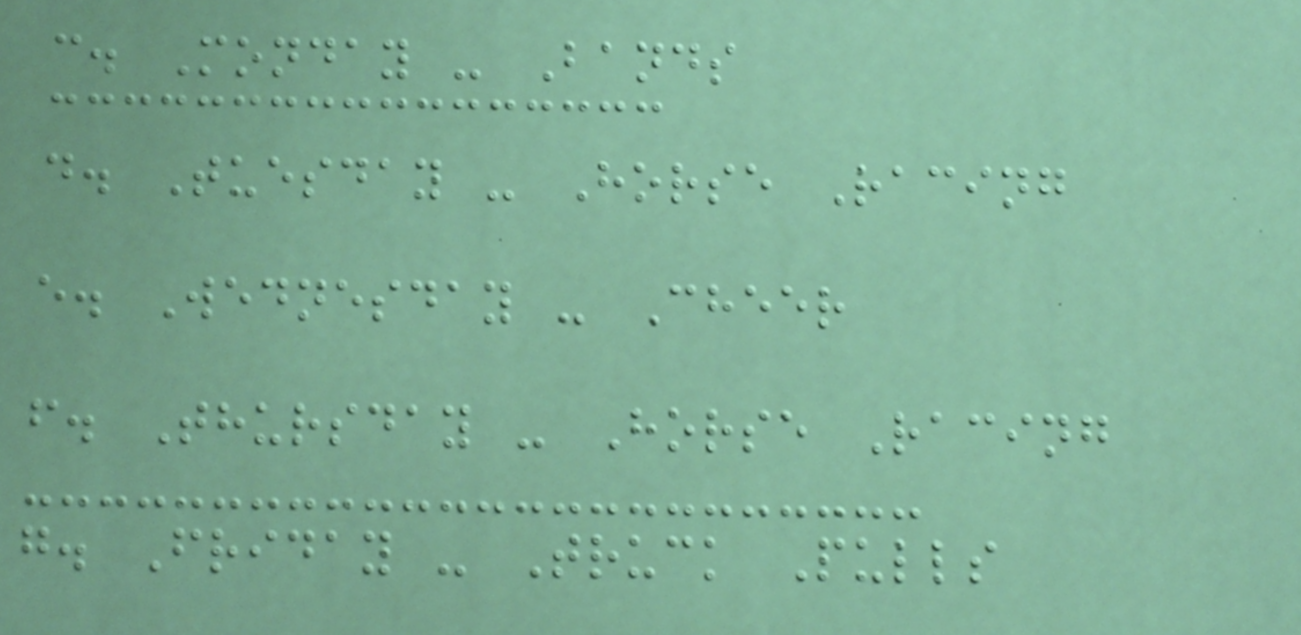c. Monday - Bands
d. Tuesday - Horse Racing
e. Wednesday - Cheer
f. Thursday - Horse Racing
g. Friday - Truck Pulls
